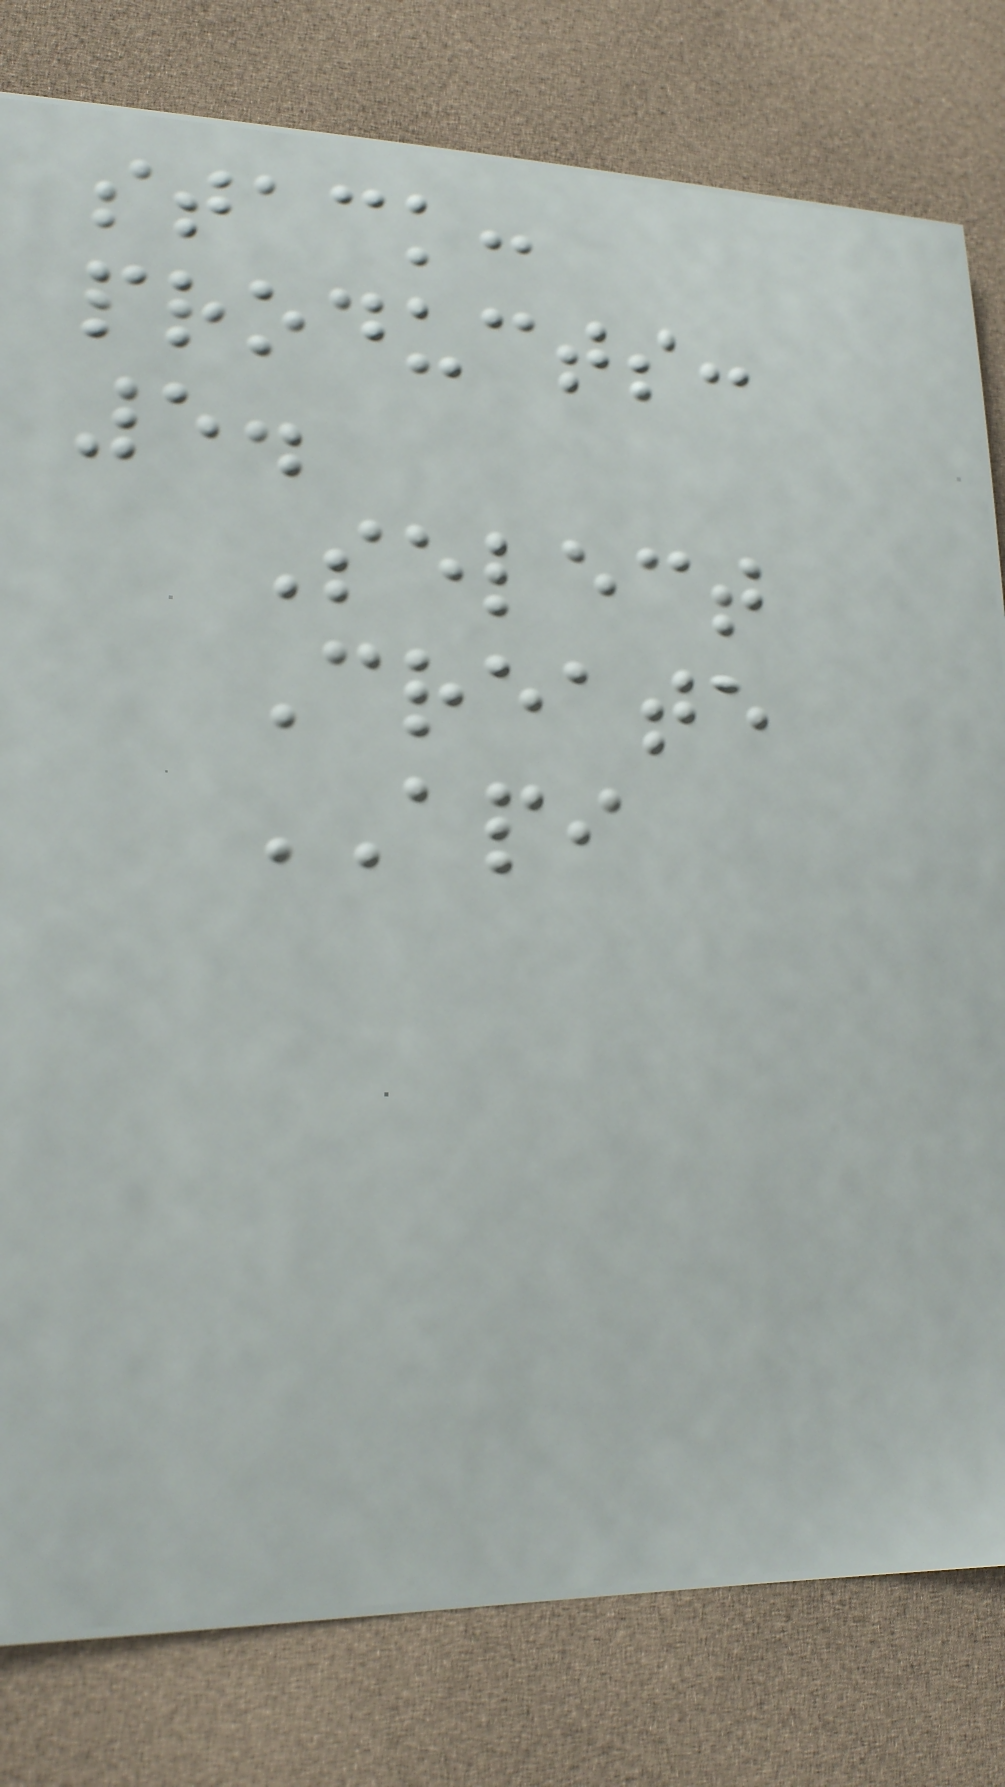stack:
products:
5.
Select
Create
API
